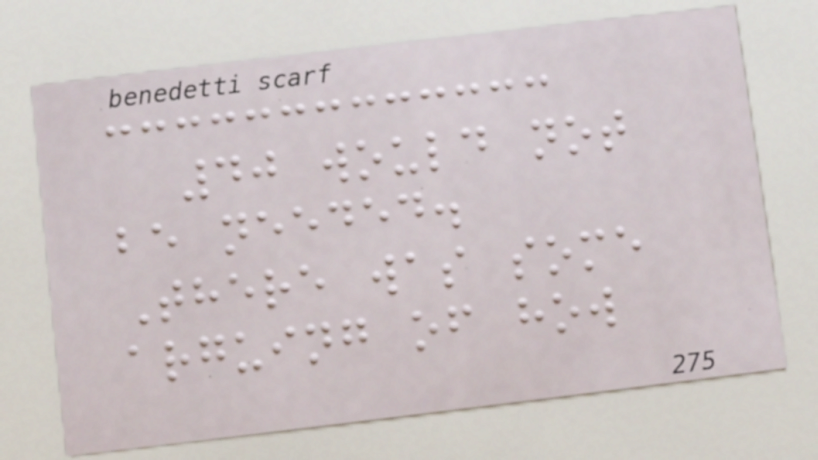40 would not
be needed.
There was some
arguing of how
